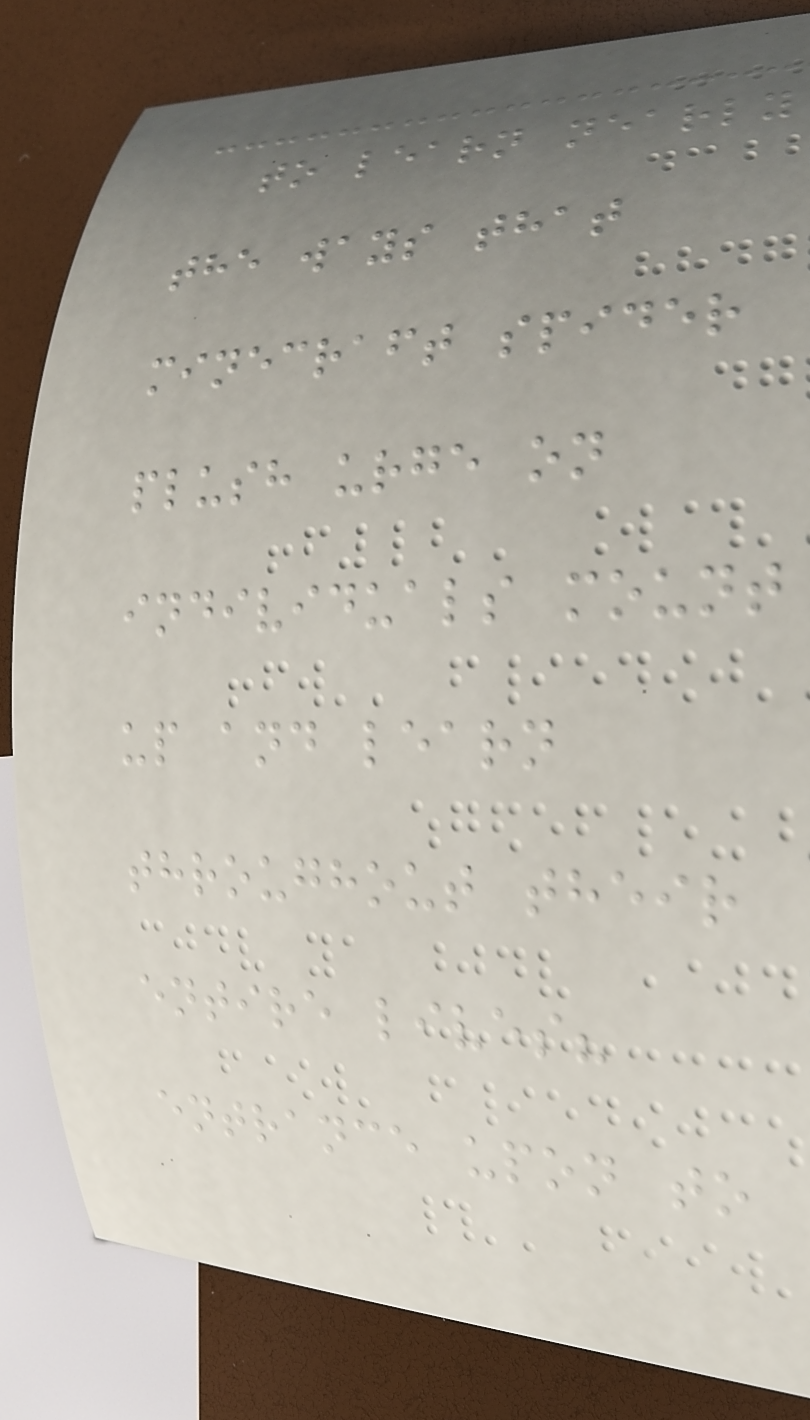to learn nearly
the ways that
minecraft spider
plush urge on
individuals mount
up and learn
throughout their
entire lives?
entrance upon to
